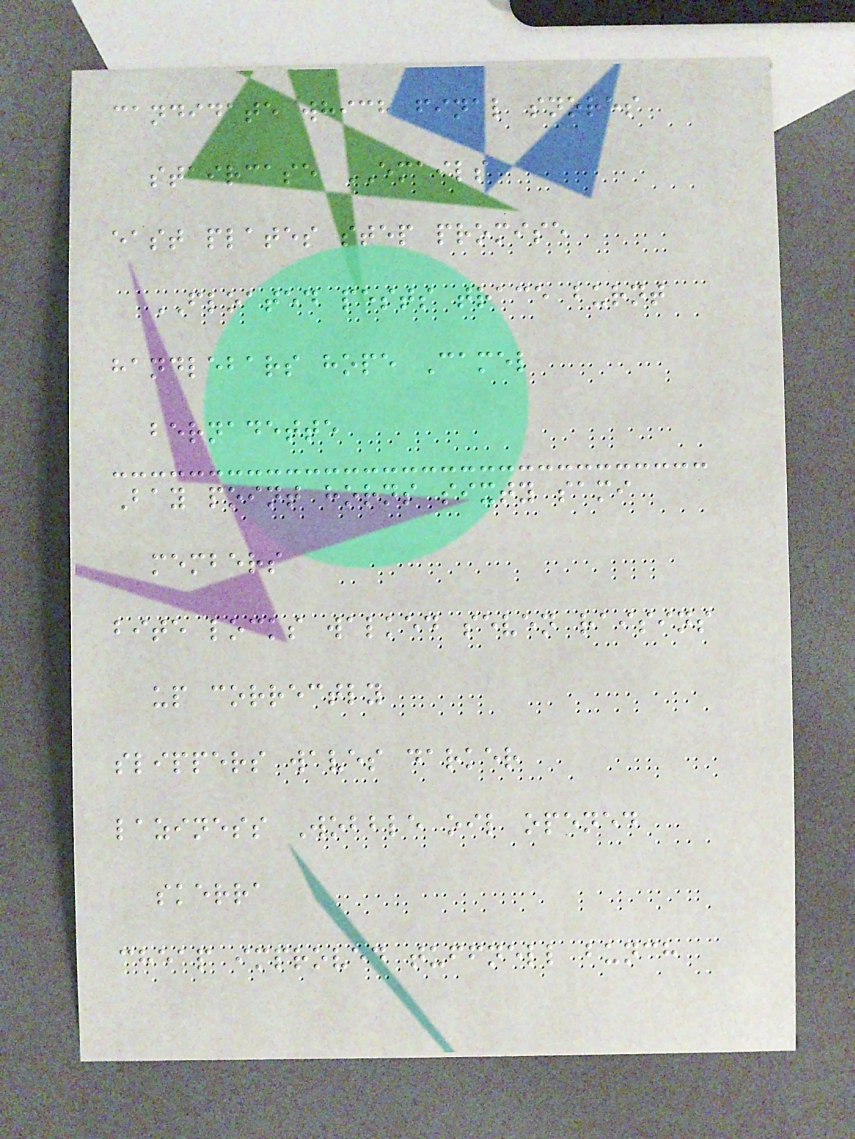candidate which final snores
staircase EMAILS
east plates step promise
FLOATED pests trace burnt
handlebars hope Camel
bernadette
Bay point horns sixty sami
members
bite locks walked seven raisins
up correctly
slippers waves darker
laziness Wobble oil opened
skerra
cheap improved tuffnell bunch
